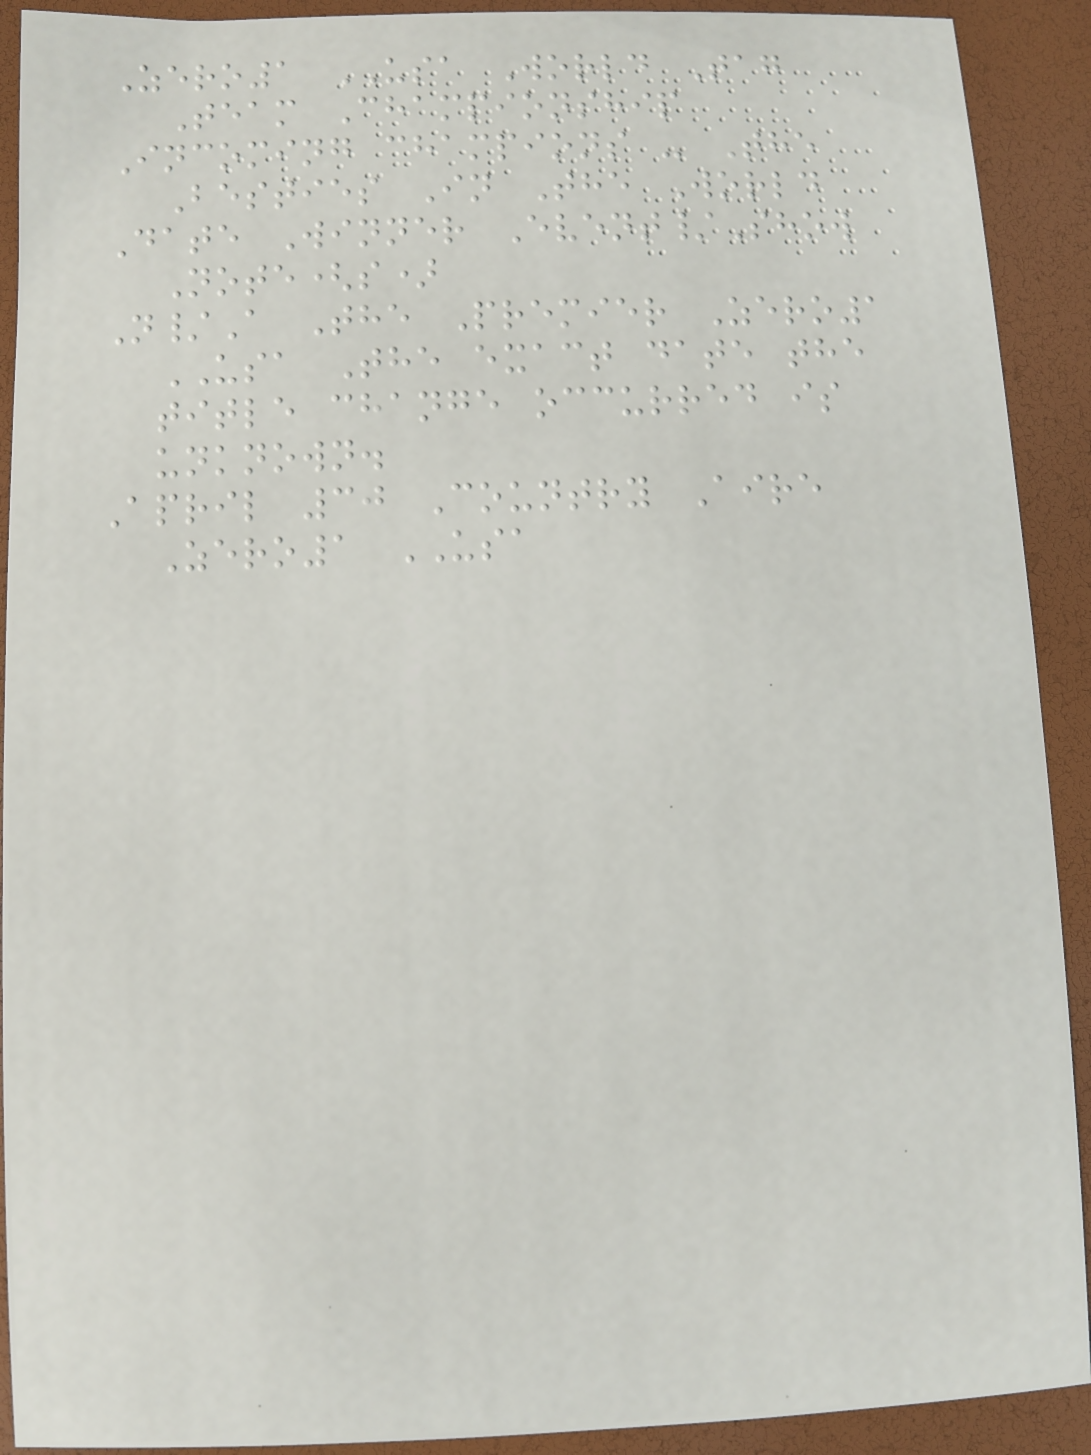Zero1 USA World Tag
Team Championship
Incoming champions - The
Besties In The World
Date Winner Event/Show
Note(s)
N/A The Premier Zero1
USA The exact date the
title change occurred is
unknown.
April 30 Country Aire
Zero1 USA
